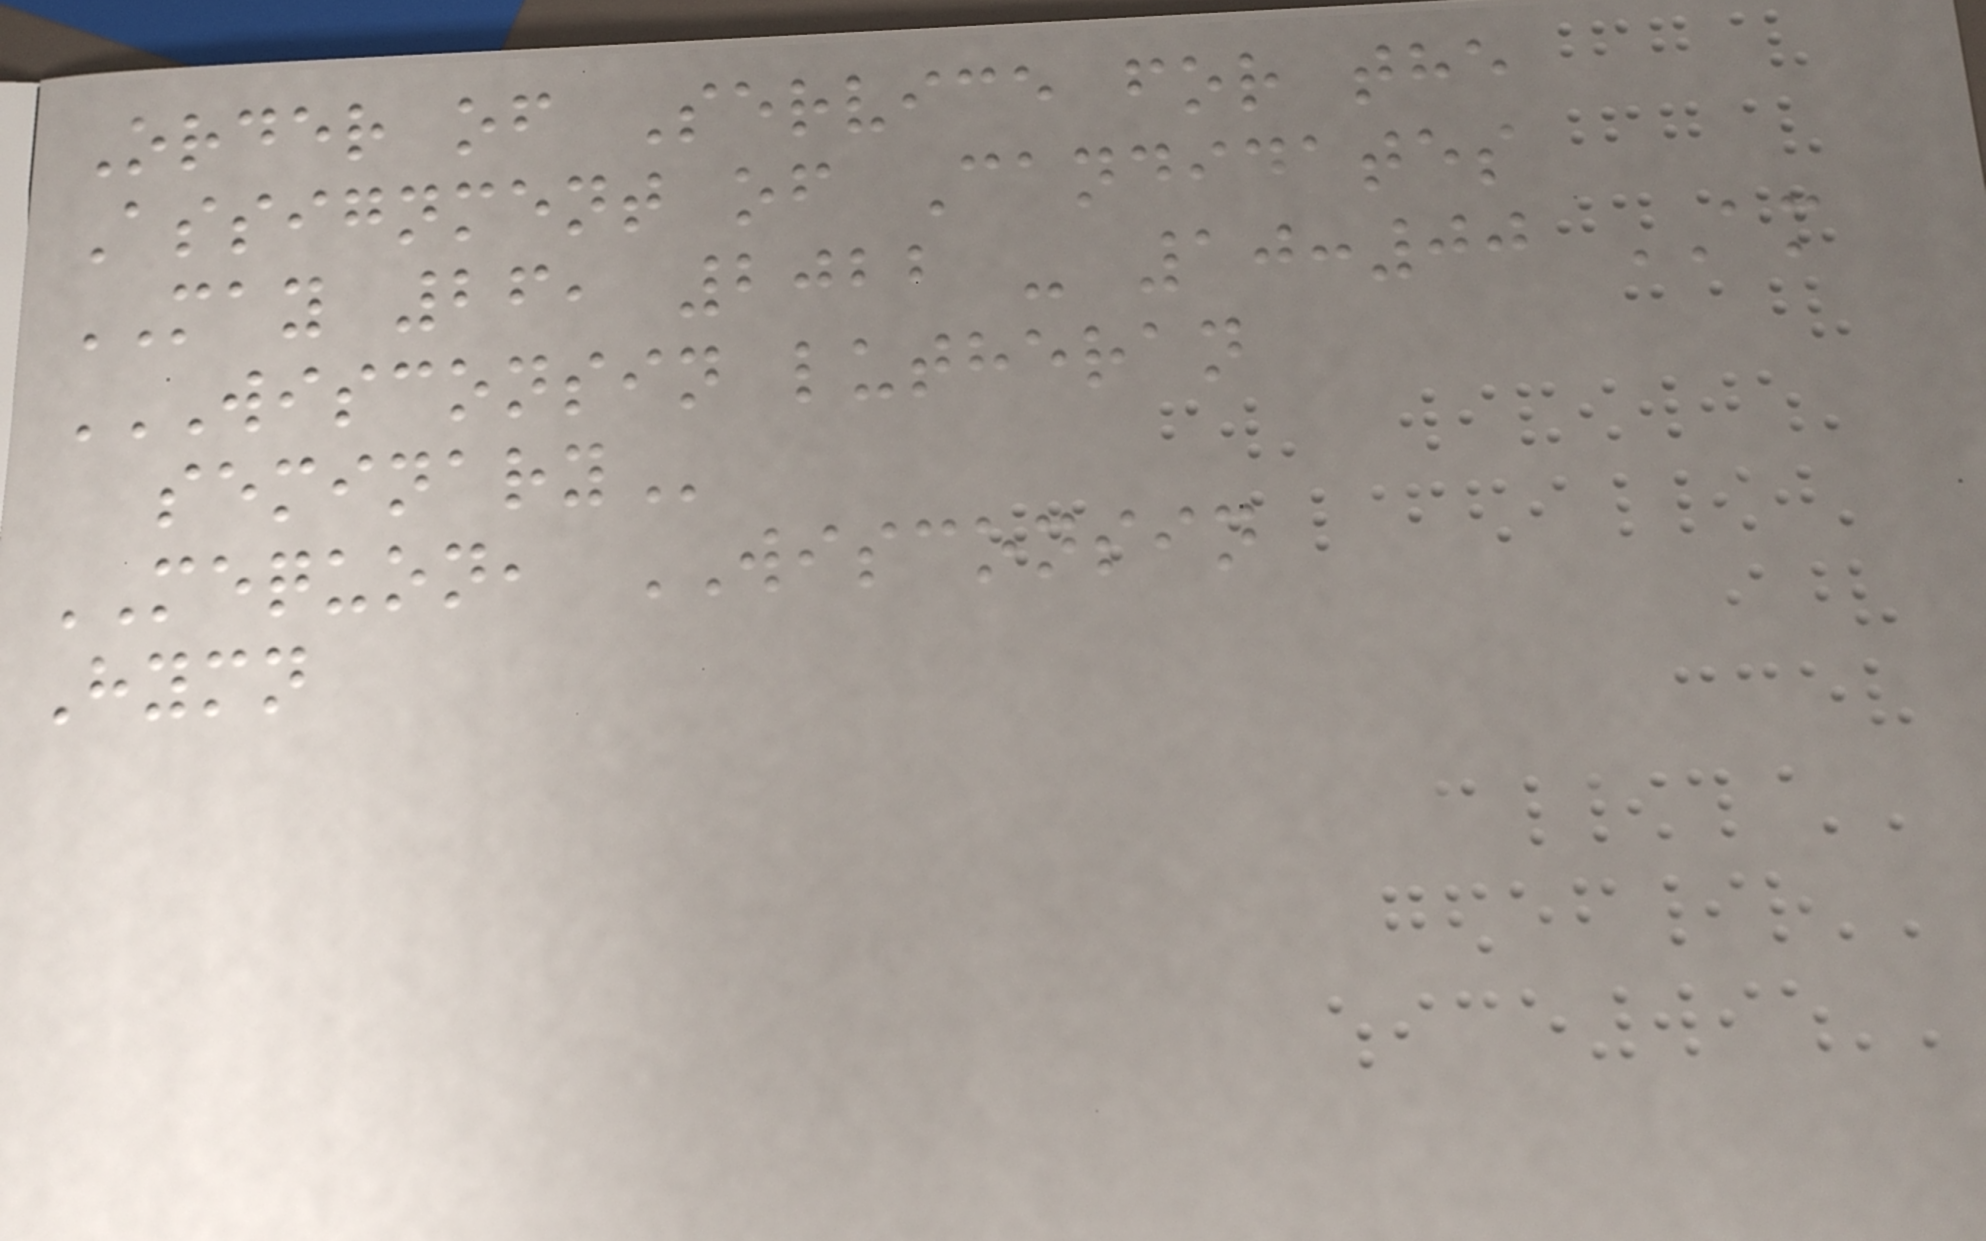Order of Service for the
Assignment of Candidates
MAY 26, 2022 - 10:00 AM
WISCONSIN LUTHERAN
SEMINARY
MEQUON, WISCONSIN
Hymn
